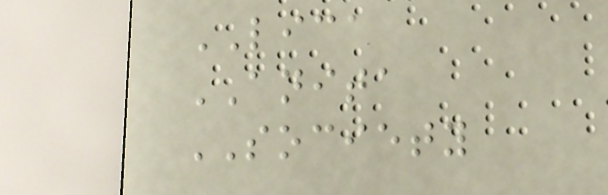LICA
ANITA
SOCIETY
